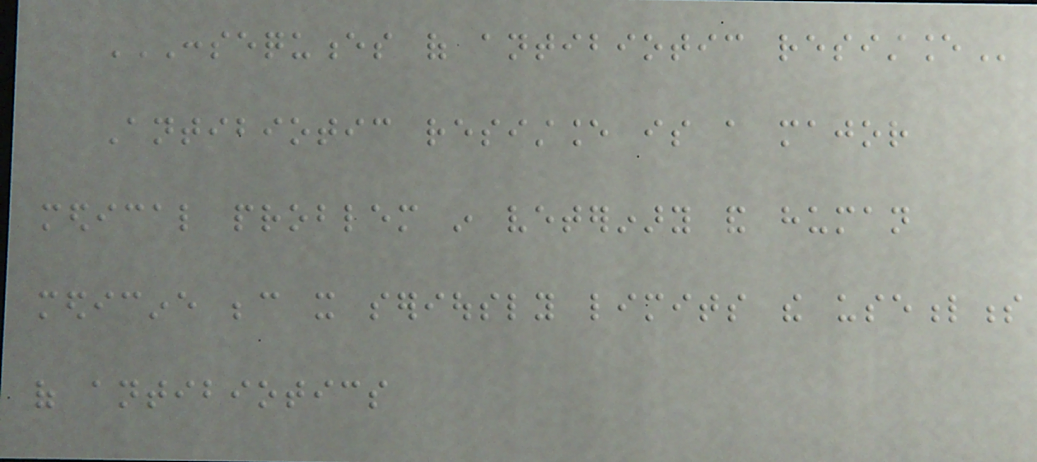CONSEQUENCES OF ANTIBIOTIC RESISTANCE
Antibiotic resistance is a major
medical problem in veterinary and human
medicine because it seriously limits the usefulness
of antibiotics
